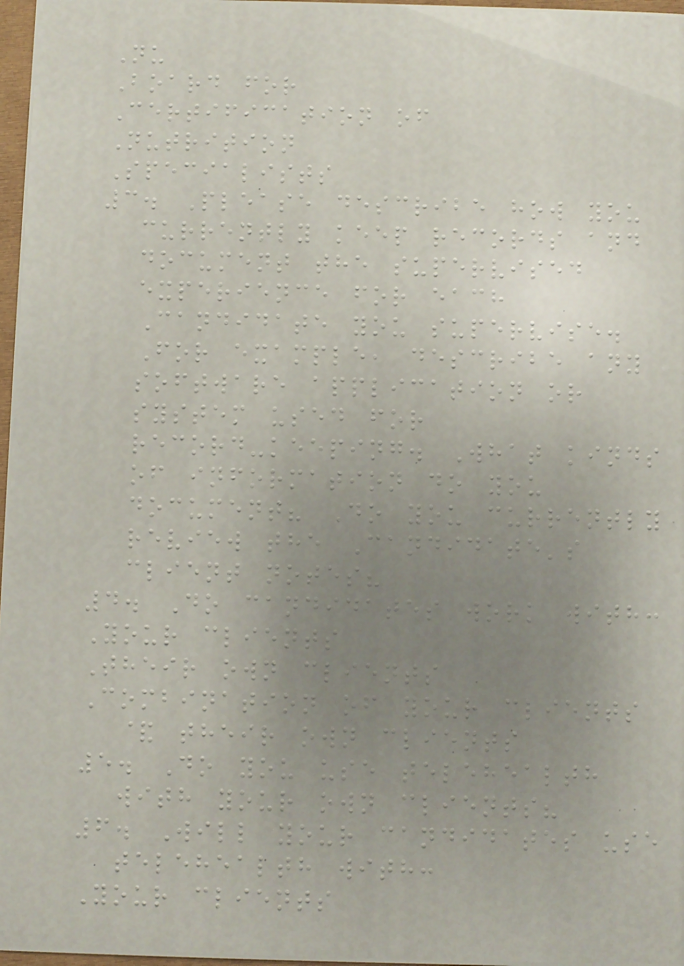Nu
Board for
Certification of
Nutrition
Specialists
3. Please describe how you
currently keep records and
document the supervised
experience for each
Candidate you supervise.
For example, describe any
software application or
system used for
record-keeping. What kinds
of information do you
document? Do you currently
review the Candidate's
client notes?
4. Do candidates work with:
Your clients
Their own clients
Combination of your clients
& their own clients
5. Do you use telehealth
with your own clients?
6. Will your candidates use
telehealth with:
Your clients
